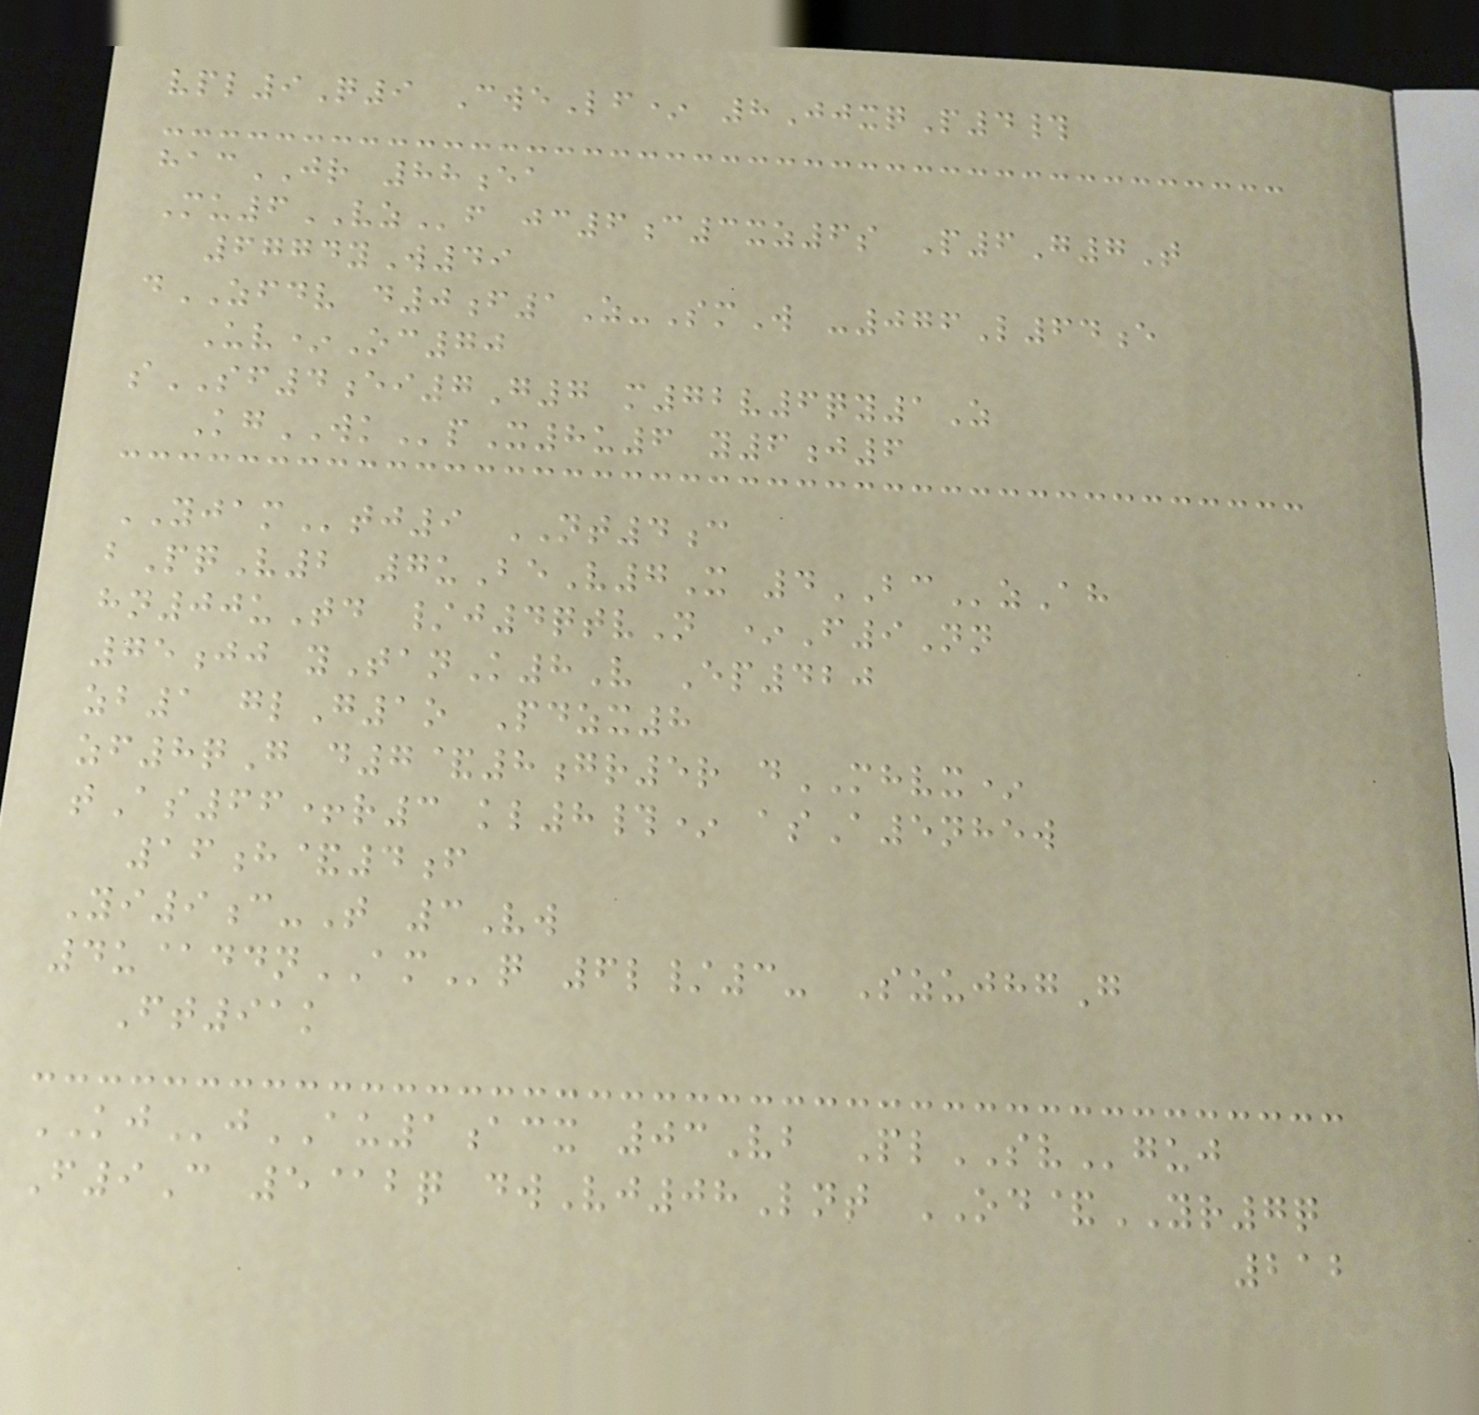vpl9Q9 CweLf* 8JjxqP4#
hacJR 88ea
Mu6VZf jc6c3xz6s P6G7T
6774yW49
dZFDV d0f1Z-SmW -076L64e
Uv*Oc70
sSF4ei7G7 m72v6qy1Z
KgWKpX8u6 y6j6
YJAMtj9 NT4c
bPqV2 7uBeV7X 4BCzAh
hn00uTd /j4qtvN *F9Nn
75jj yTanK8V Ep420
zb1 glG1o Pdzx8
zf8qG d7&8gr5r dMHVX*
tAs66+r3 kl8#* asA5nhew
16h&4f
Yi9c-T 3Vw
4u@ddnAMq 6l/3- SzujhgG
Ft91k
KJjAU1acx 03Vb PlSVguj
F9C 5@bq dwVj08Lnt OD&YR7q
212
